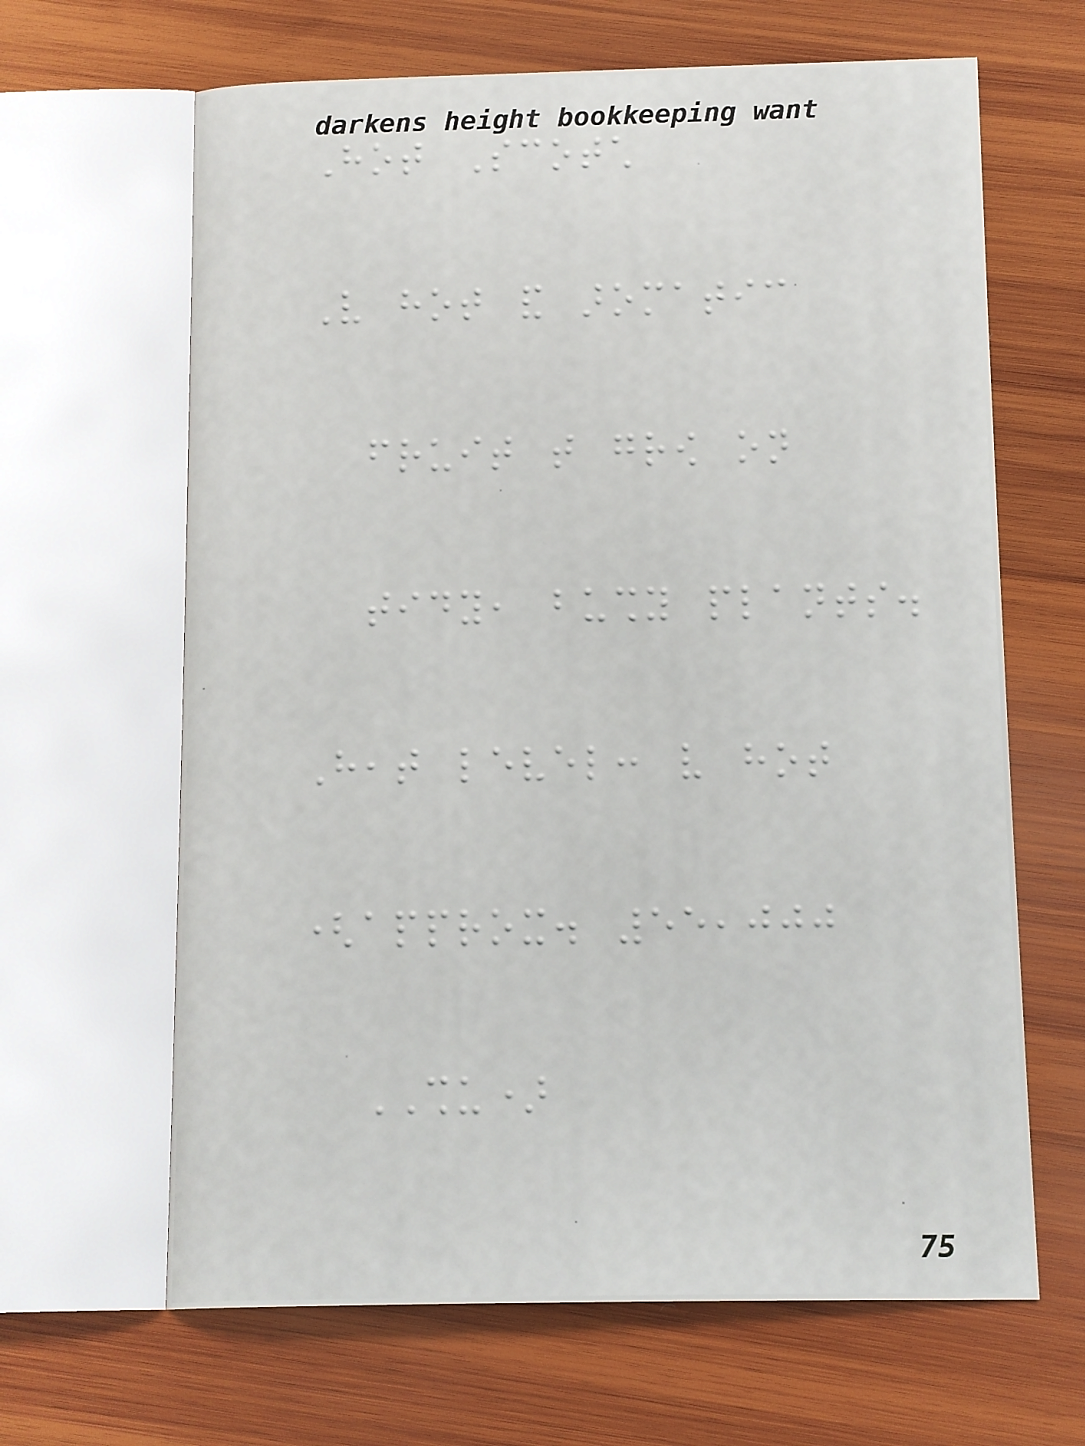Hot Scotch
Very hot and aromatic
fruit that grow on
tidy, bushy plants.
Heat level: very hot
(approx. 55,000
SHU)
